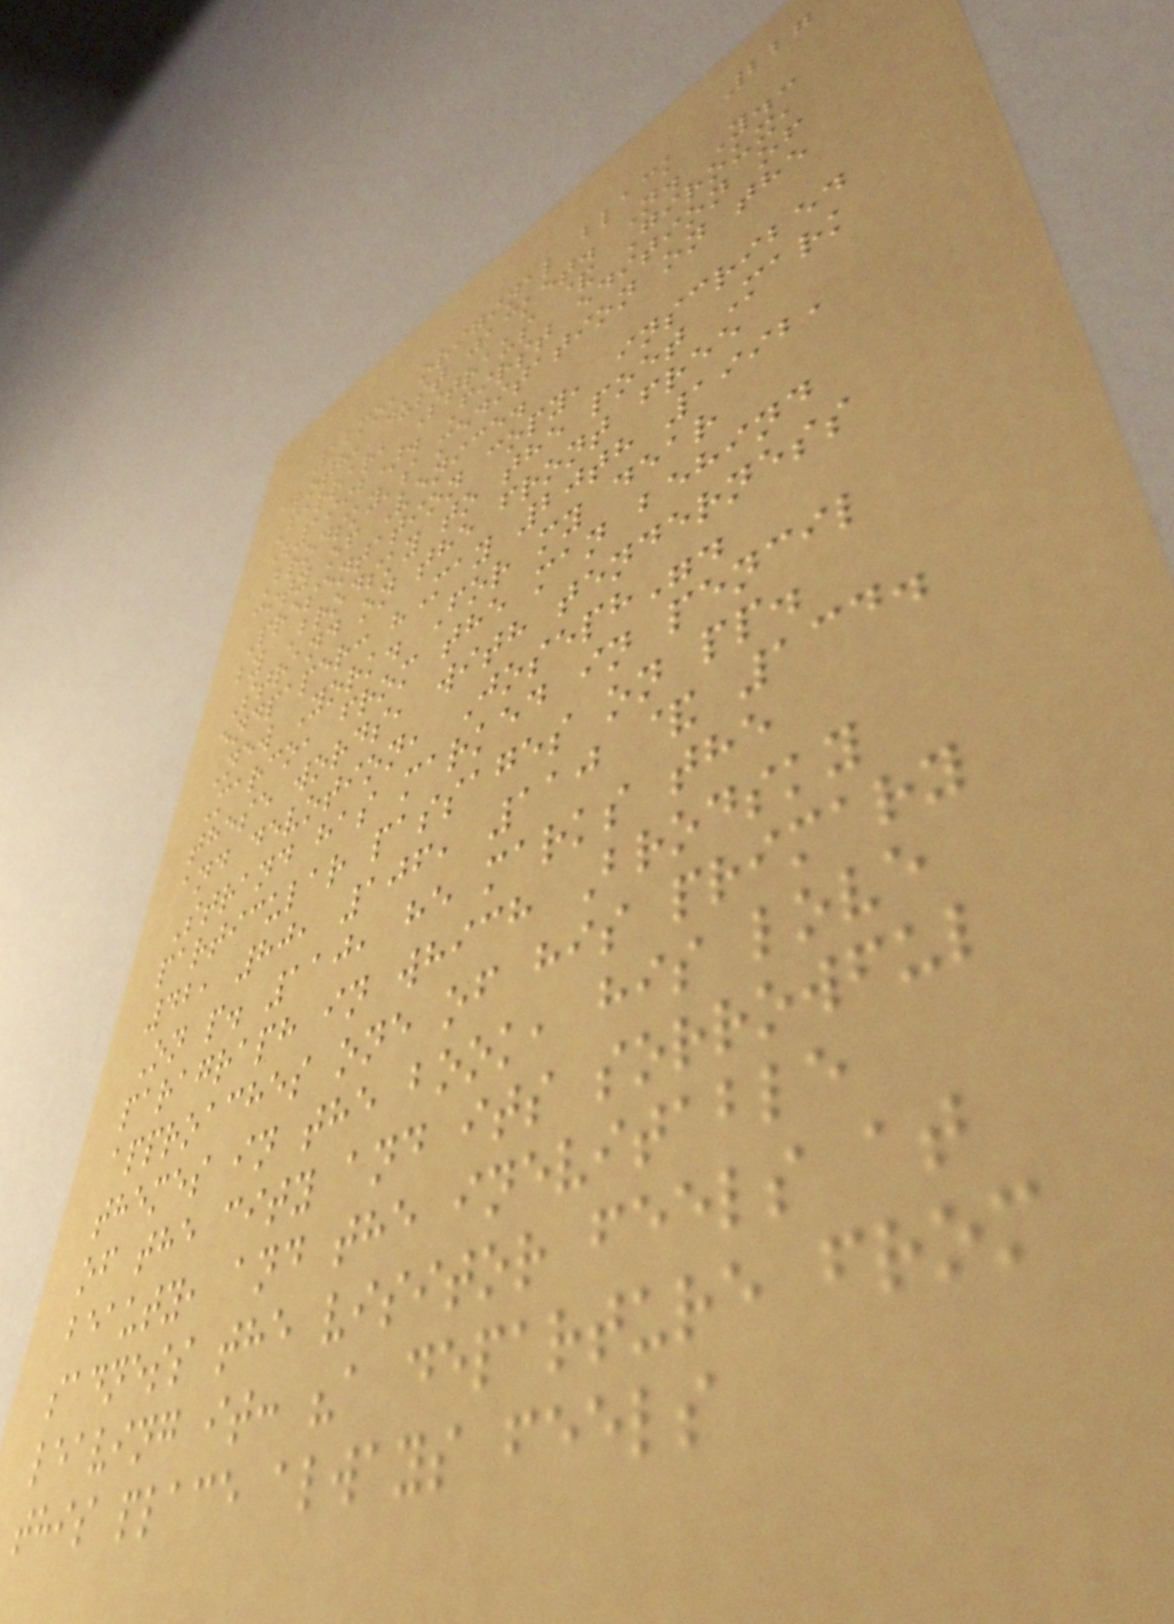227
12mo, original black
cloth, dust jacket. N. Y.:
Farrar, Straus & Giroux,
(1992). First edition of
Brodsky's meditation on the
city of Venice.
Presentation copy, inscribed
by Brodsky to the poet Mark
Strand on the front free
endpaper: "May 20th 1992,
New York. For my dear
Marco, from the man behind
these words, with tenderness
and devotion, Joseph".
Strand has marked in pencil
particular passages on pp.
42, 80, 106, 110 & 134.
On p. 110, he marks the
paragraph in which Brodsky
approaches one of his primary
themes in the book, his love
of the city and its sorrowful
beauty, and the inevitable
sadness the visitor feels at
leaving it: "a departure from
this place always feels
